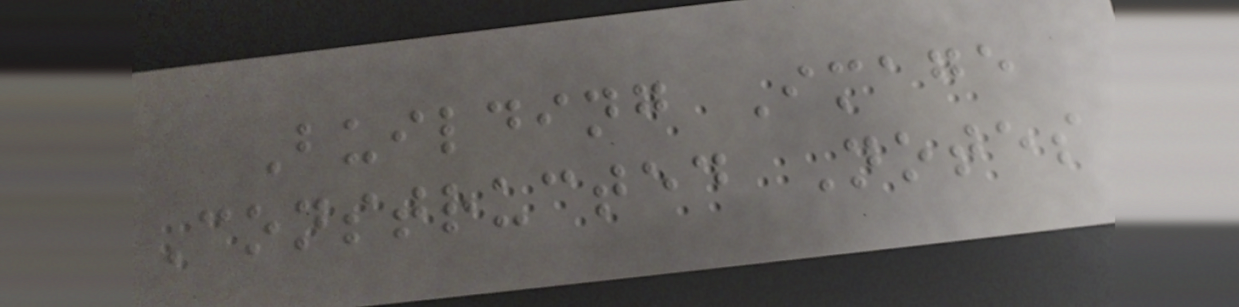Building Image
Constructed Notes
